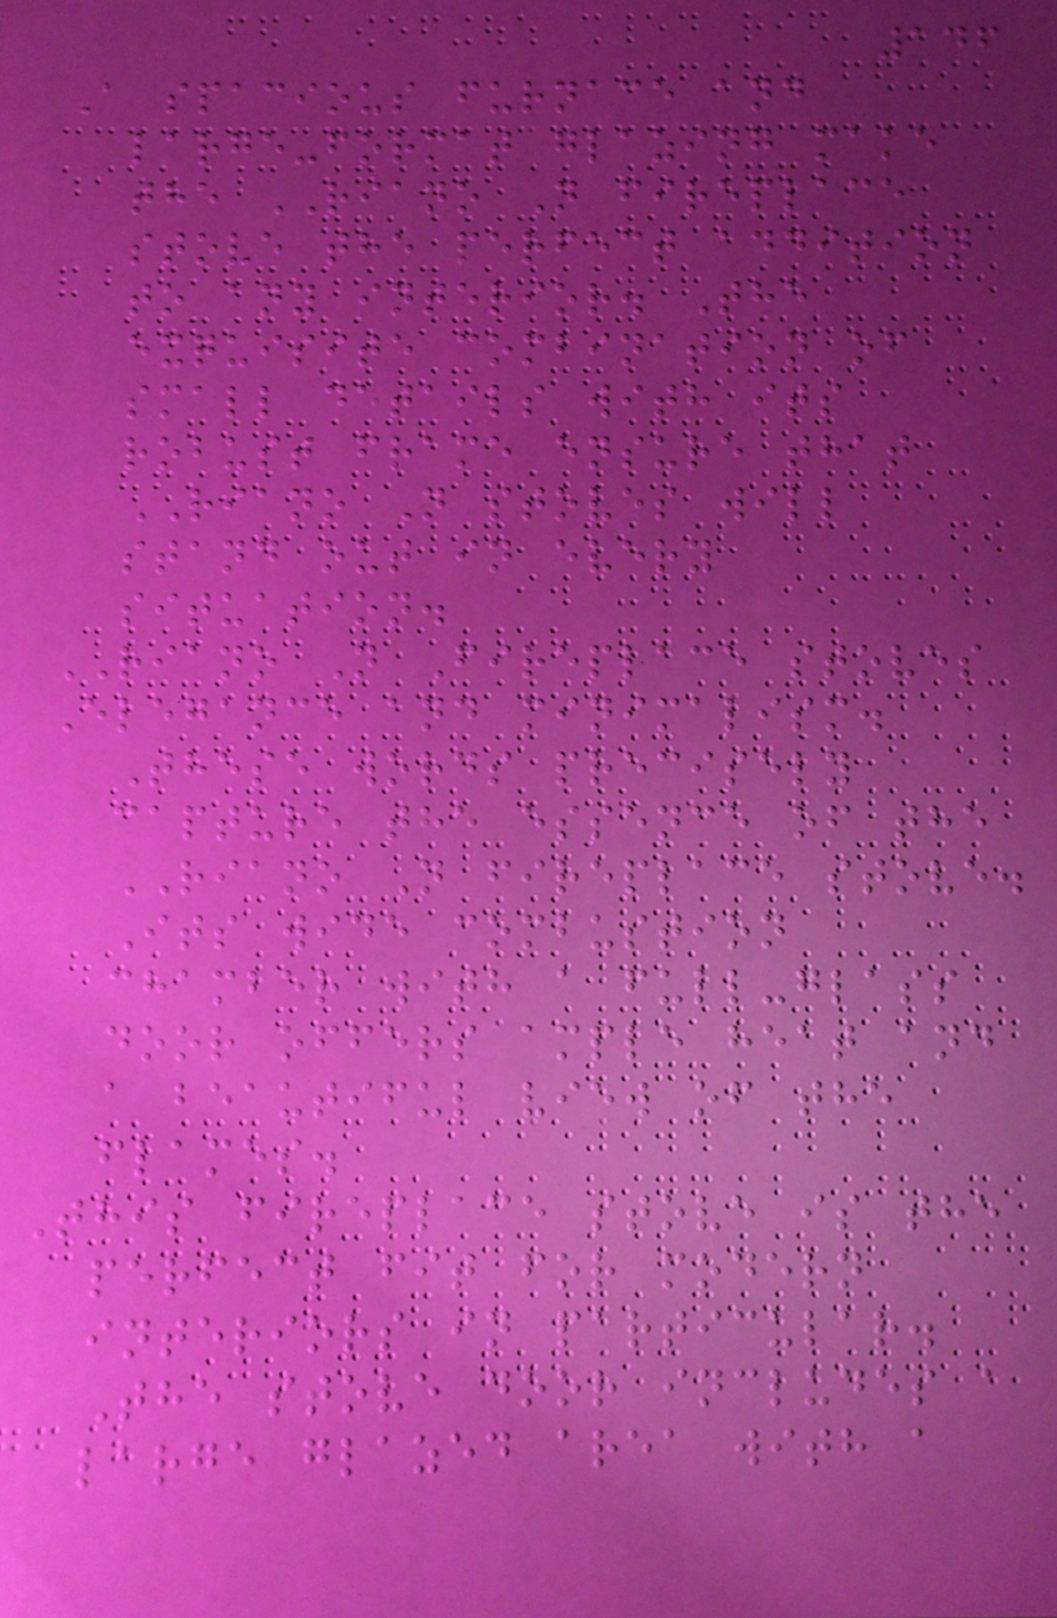146
A spacious furnace and
large-format glazing make
the RIANO N fireplace
stove the perfect addition
to any interior. The
exquisite combination of
small details with its
robust frame ensure that
RIANO N stoves will
stand out in every
situation.
RIANO N Fireplace stoves
Elegance and minimalism.
These words precisely
capture the essence of the
RIANO N fireplace stove.
Its wide combustion
chamber with a full-glass
door offers ample heat and
a beautiful view of the
flames.
This fireplace stove is the
perfect fit for modern
interiors in particular.
The stove door includes a
large glazed area with a
